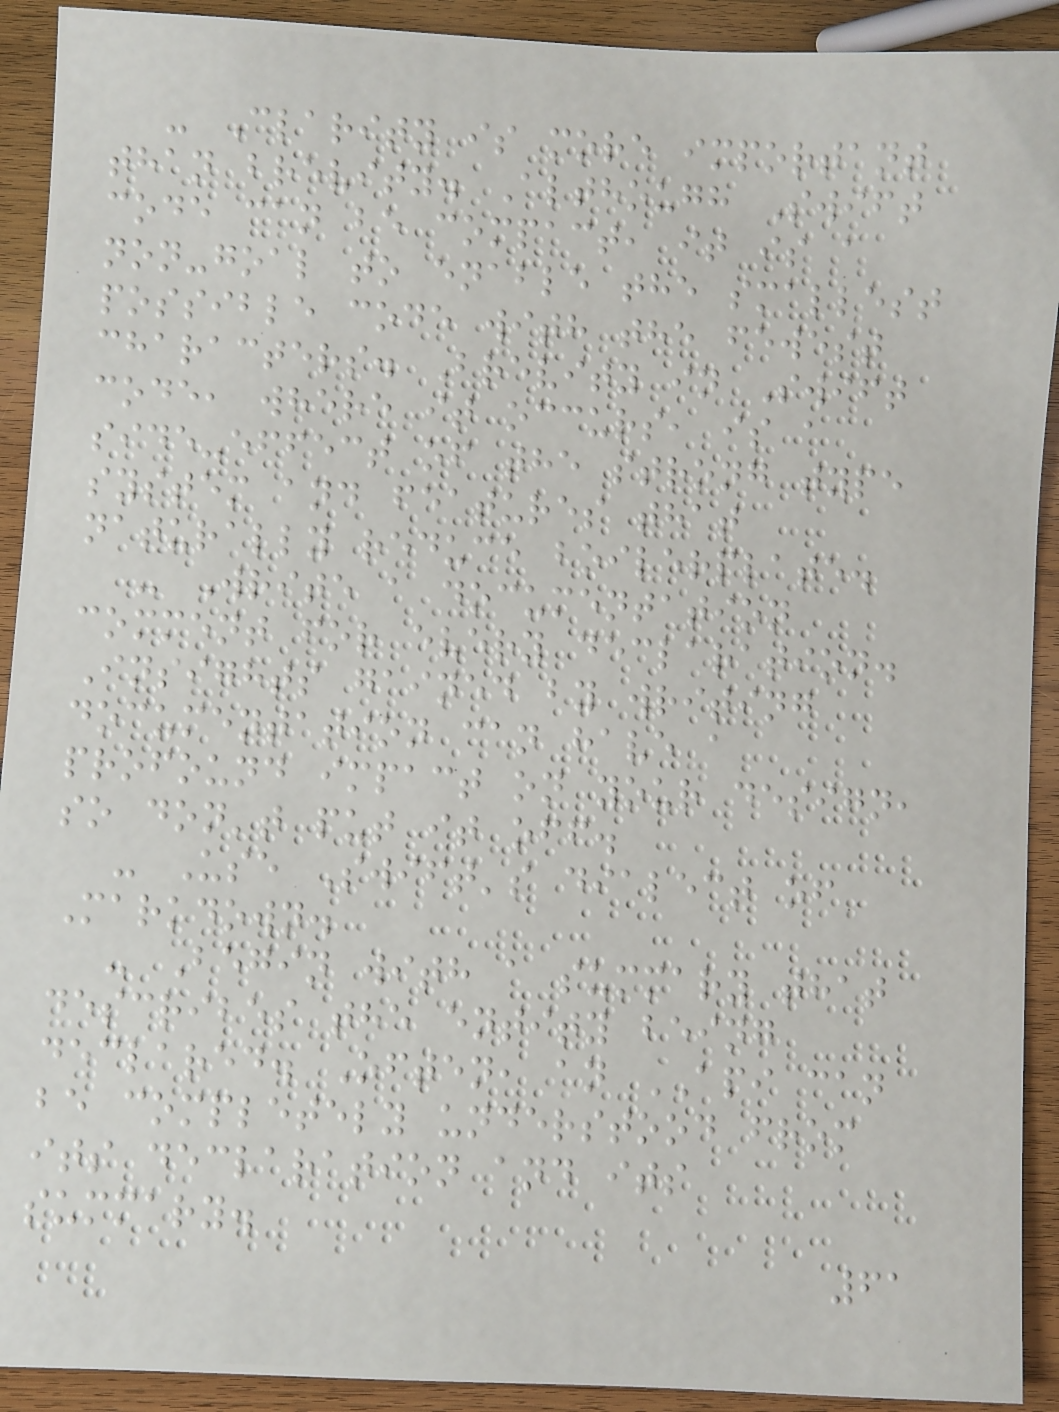- Clarity is more important
than brevity. Although Swift
code can be compact, it is a
non-goal to enable the smallest
possible code with the fewest
characters. Brevity in Swift
code, where it occurs, is a
side-effect of the strong type
system and features that
naturally reduce boilerplate.
- Write a documentation
comment for every declaration.
Insights gained by writing
documentation can have a
profound impact on your design,
so don't put it off.
- Use Swift's dialect of
Markdown.
- Begin with a summary that
describes the entity being
declared. Often, an API can
be completely understood from
its declaration and its
summary.
61
